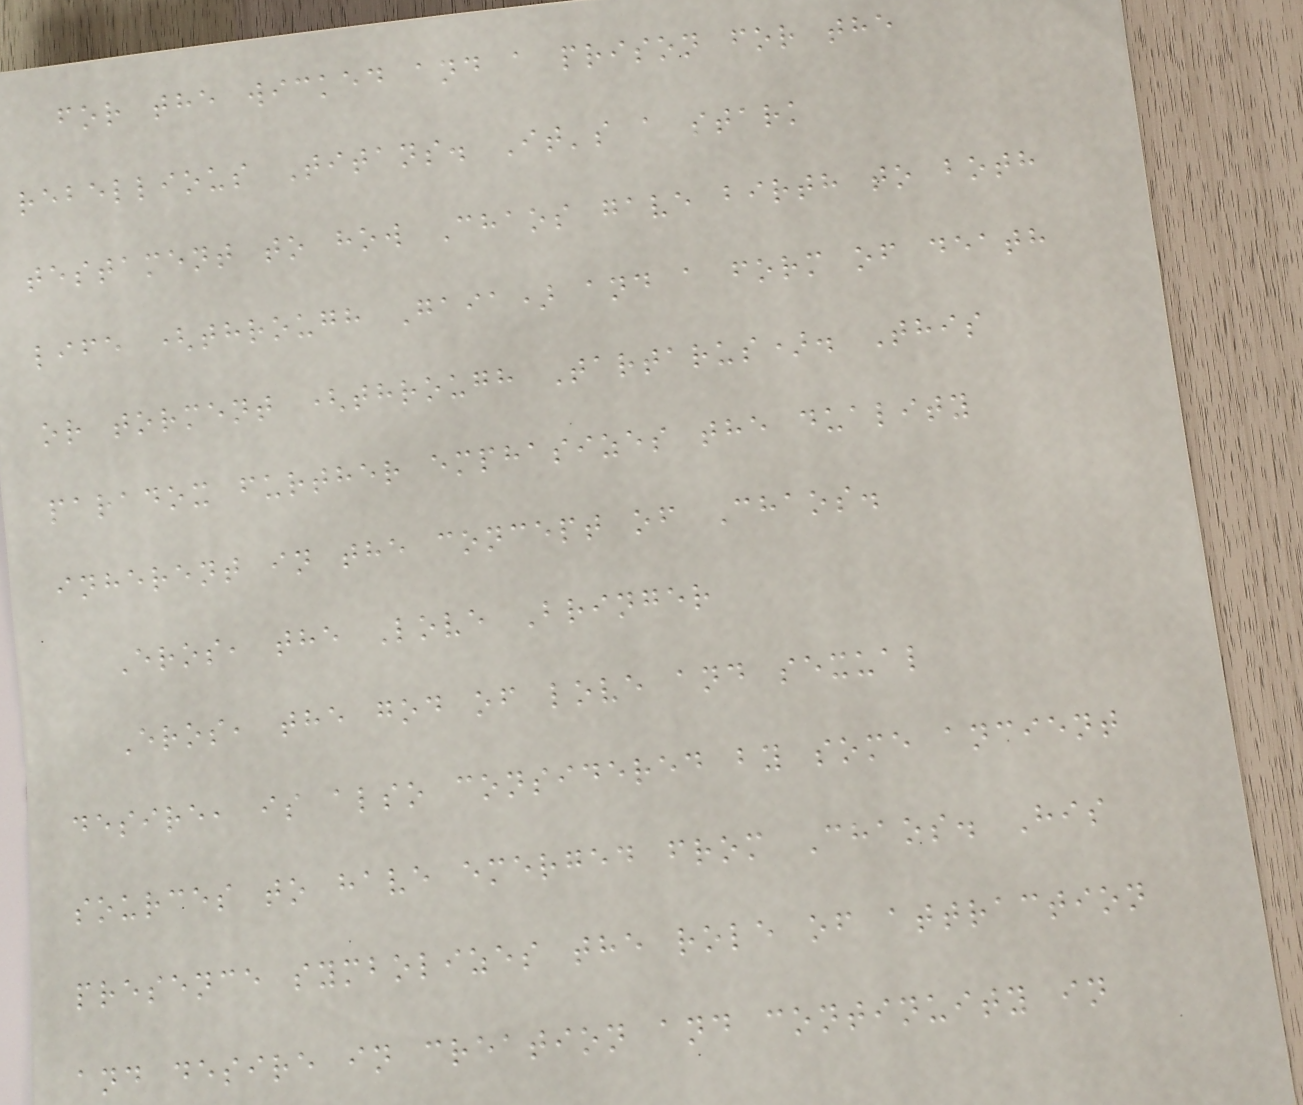for the wicked and a prison for the
rebellious Titans. It's a stark
testament to how Chaos gave birth to both
life (through Gaia) and a form of death
or torment (through Tartarus). This
paradox further emphasizes the duality
inherent in the concept of Chaos.
Eros, the Love Bringer
Eros, the god of love and sexual
desire, is also considered by some ancient
sources to have emerged from Chaos. His
presence symbolizes the role of attraction
and desire in creation and continuity in
